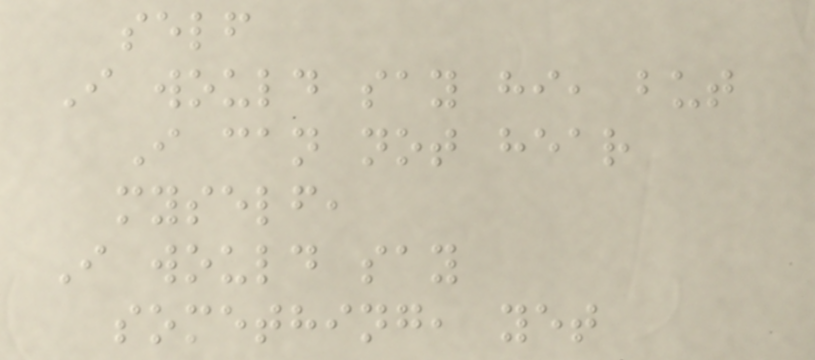self
I would say hi, but
I can not hear
myself,
I would say
something, yet
